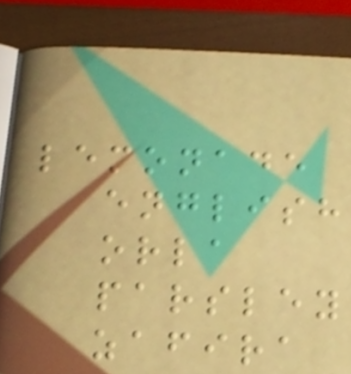lemonade
english
orla
parsley
zafira
